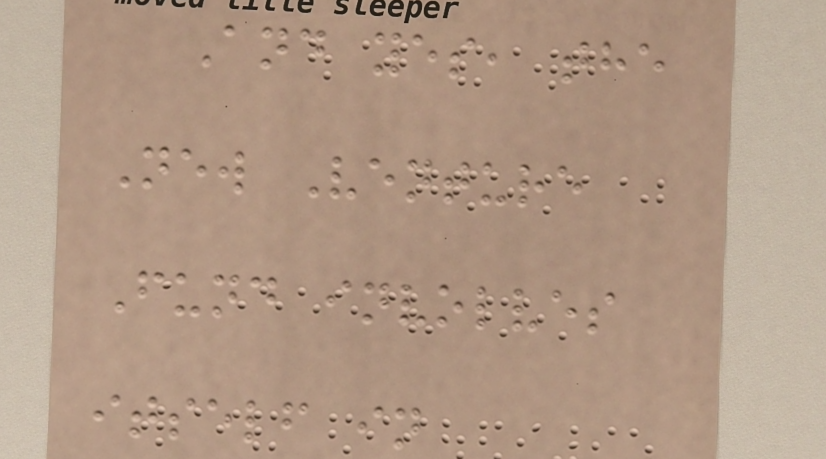And yes, the
New Venture
Fund involves
itself in
